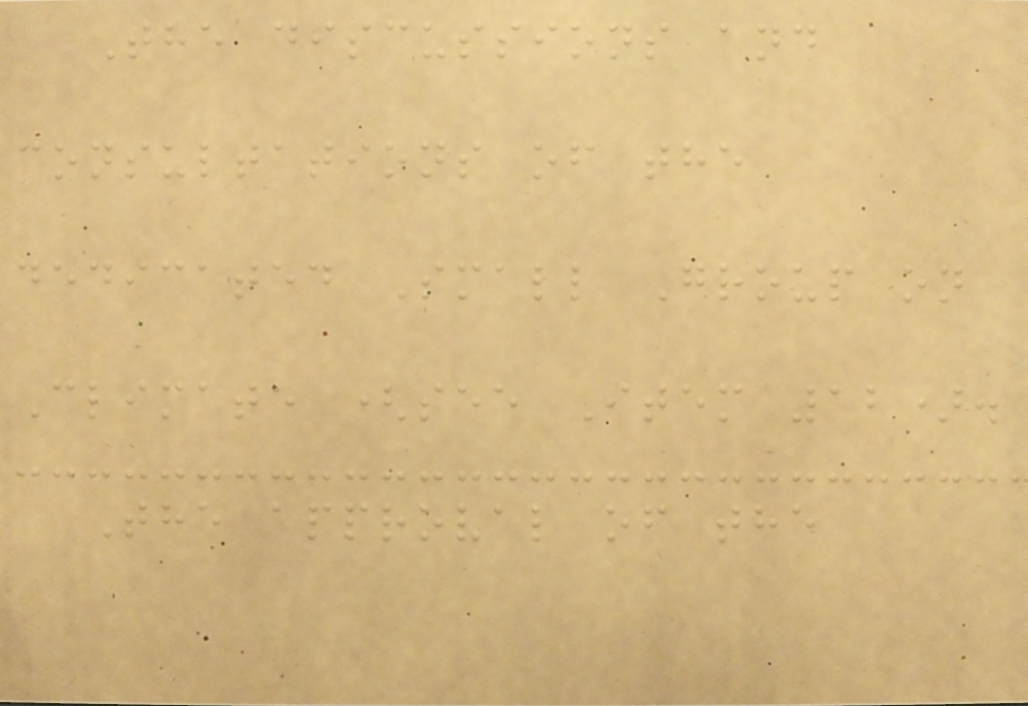The discussions and
consultations of the
dedicated Small Group on
Climate (see Item 12).
The approval of the
